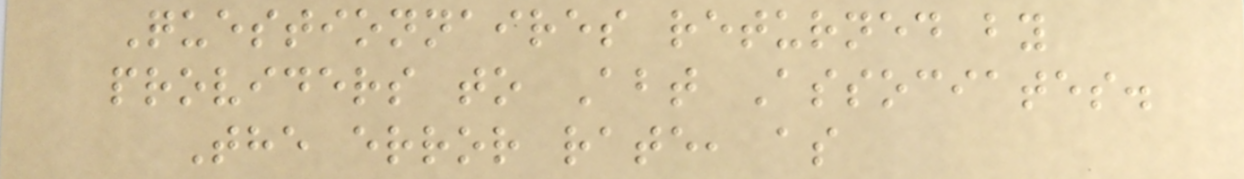Questionnaires returned by
providers to Abt Associates.
The error rate, as
